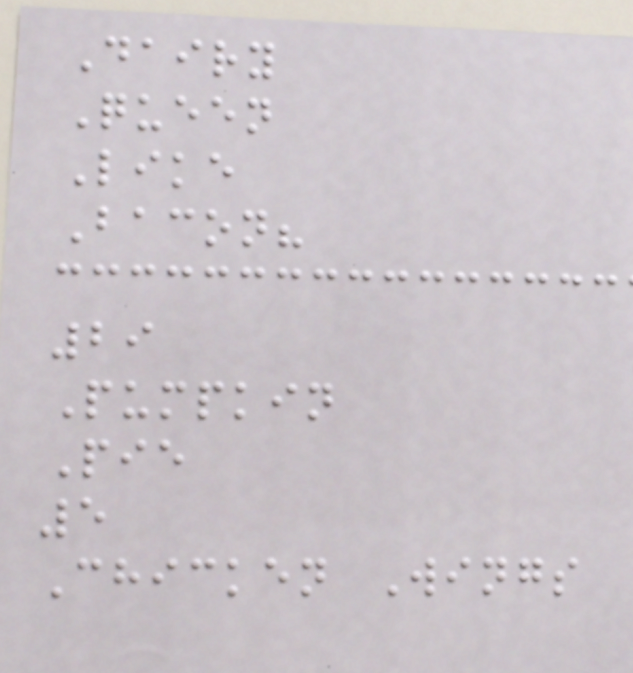Dairy
Queen
Like
Bacon?
29
Pumpkin
Pie
5
Chicken Wings
